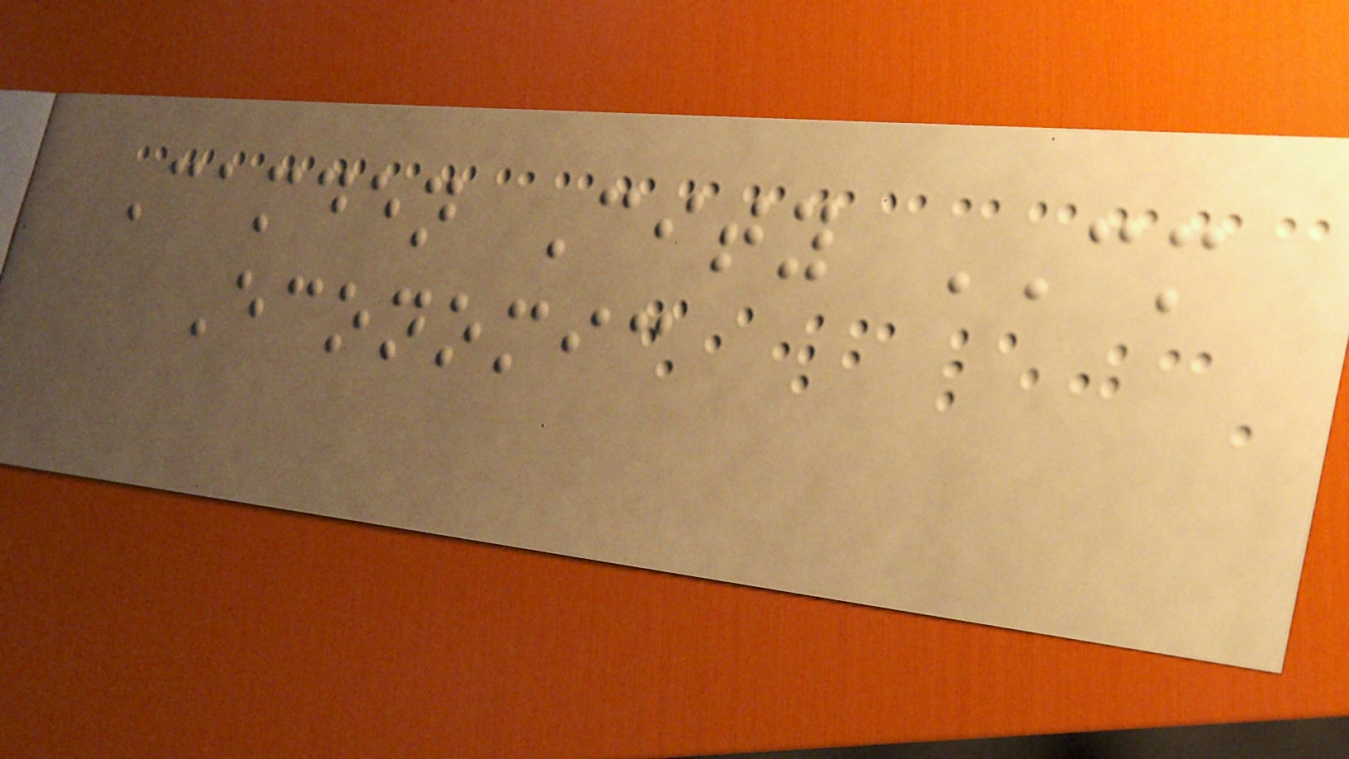Camden City CM
Economic
